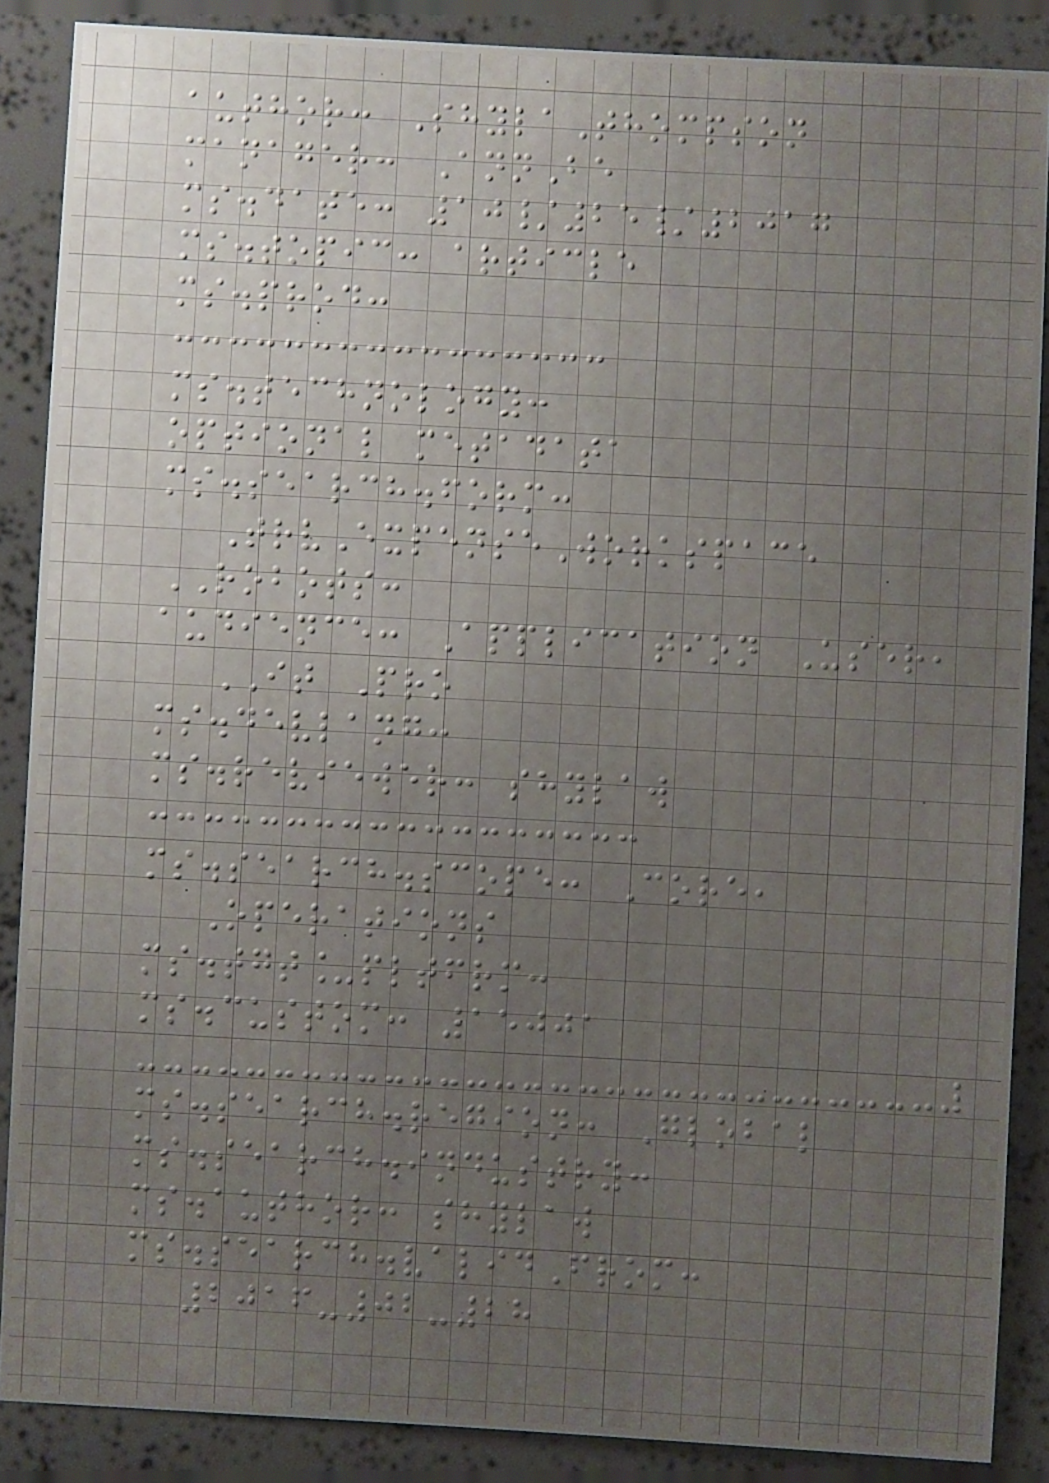author: ShylaThompson
manager: AnnBe
ms.date: 10/25/2017
ms.topic: article
ms.prod:
ms.technology:
optional metadata
ms.search.form:
TrvExpenseWorkspace
ROBOTS:
audience: Application User,
IT Pro
ms.devlang:
ms.reviewer: shylaw
ms.search.scope: Core,
Operations
ms.tgt_pltfrm:
ms.custom: 15001
ms.search.region: Global
ms.search.industry:
ms.author: shylaw
ms.search.validFrom:
2016-02-28
